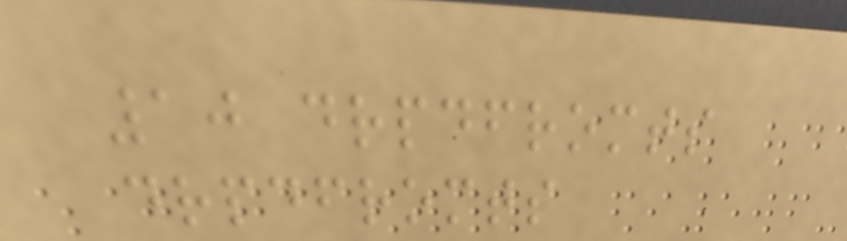10 drpdfromts
drpdfromts
